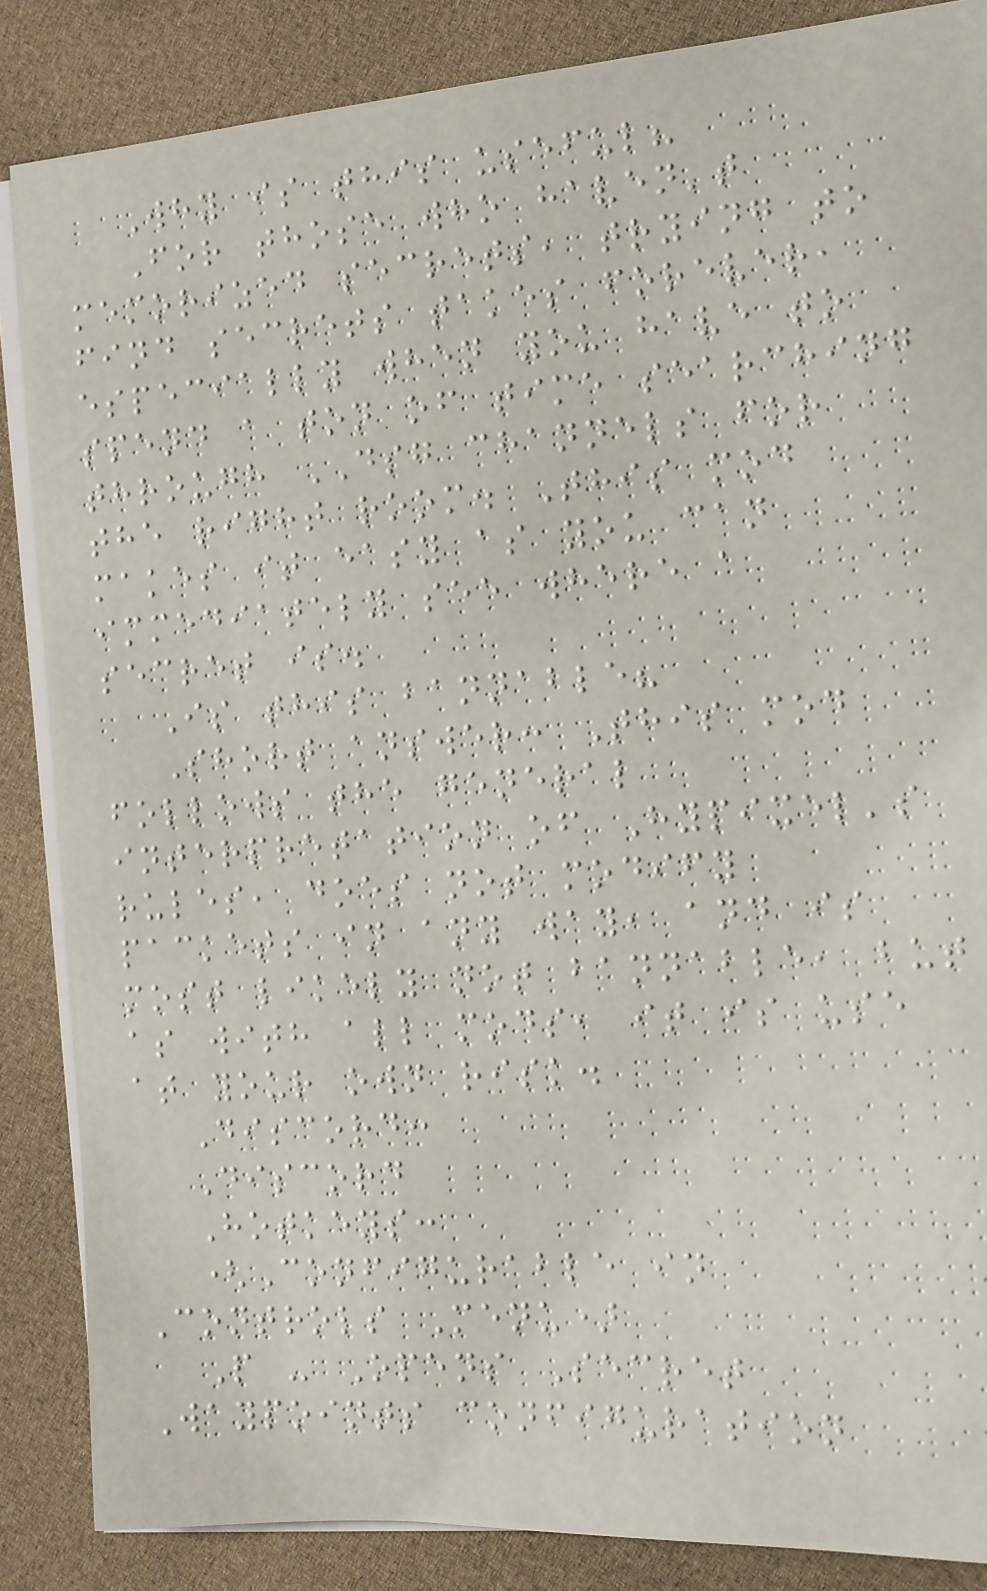Why is this useful?
For those who haven't
memorized secrets, trying to
find secrets takes forever,
especially when you have to
spend a ton of time searching
through DSG channels for
the right room. This mod
makes it easy as you can
immediately see where a
secret is.
Is this bannable?
Short answer: This mod
follows the general
interpretation of Hypixel's
rules, does not modify
packets in any way, and is
most likely not bannable, but
as with all mods, it is use
at your own risk.
Discord:
Discord
Hotkeys:
(Configurable in
Controls Menu)
P - Opens Secret
Waypoints configuration
